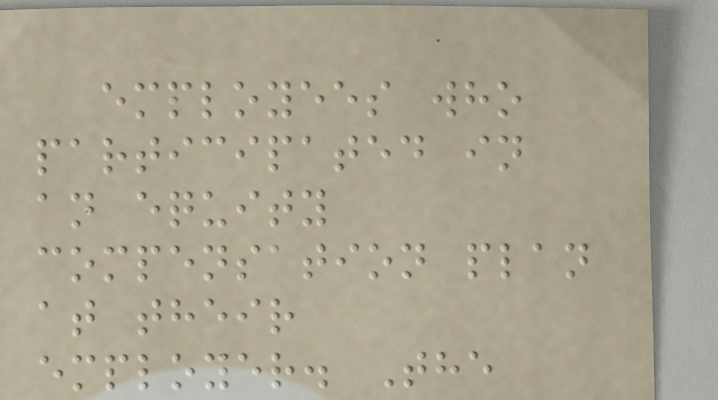employees who
participated in
an equity
compensation plan
at their
employer. The
